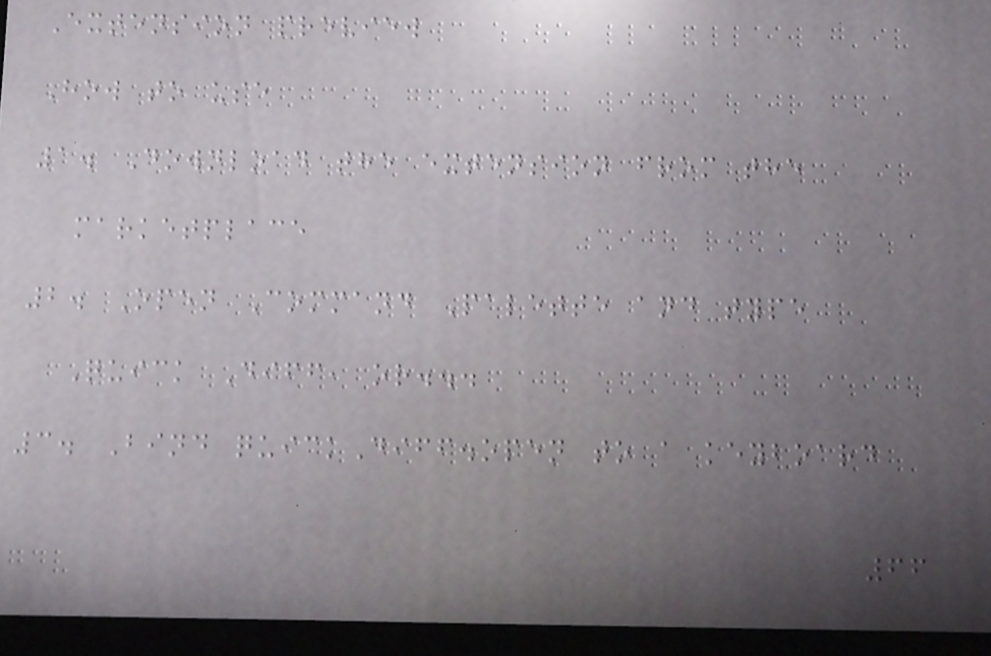Extension preview
How to use
1. Download the extension from the
marketplace
2. Open Command Palette and type
Quick Diff, or...
3. Bind quickDiff.open to a keyboard
66
